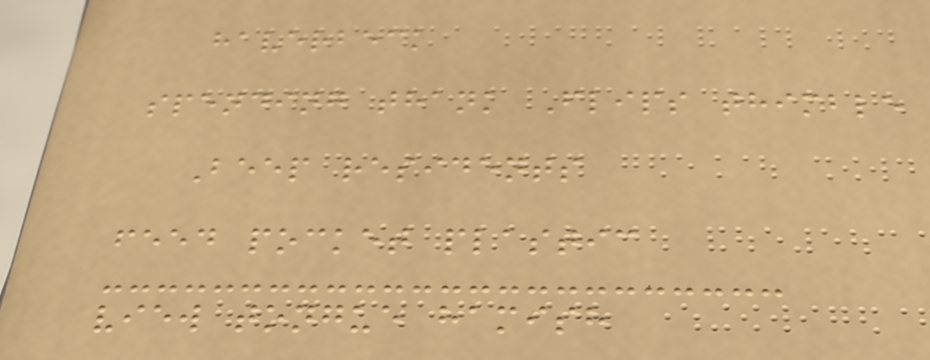haverbeck
spending thank Flips thimble
Beep residents
feed pocket plastic
view tongue hamish
